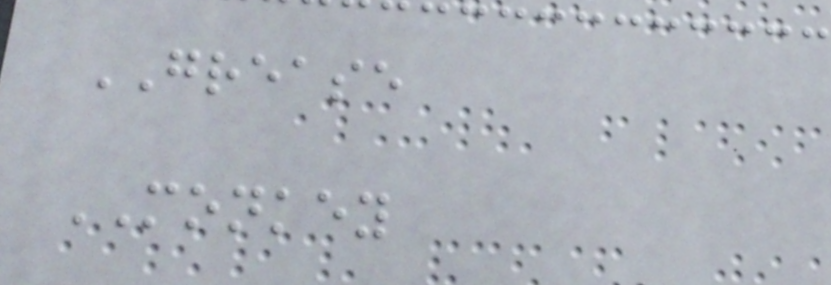GREASE
MONKEY
